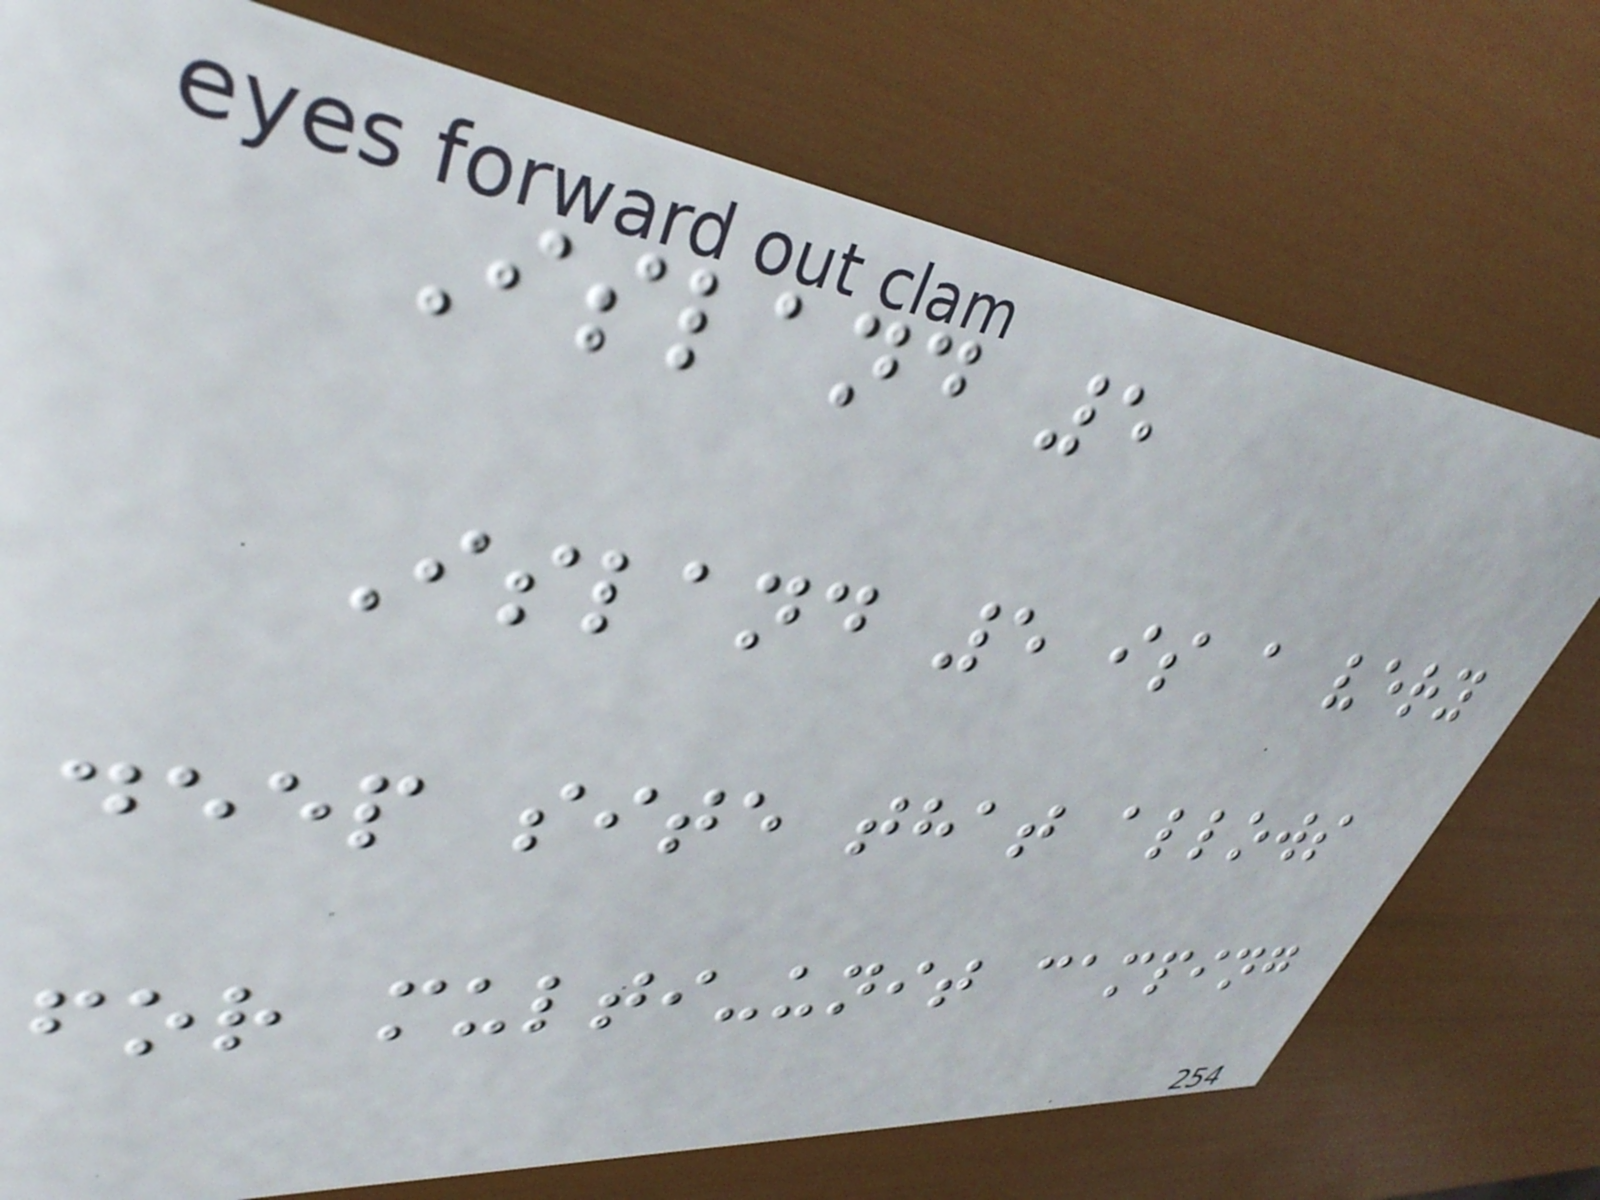Island 5
Island 5 is a very
deep site that allows
for multi-unit camping
